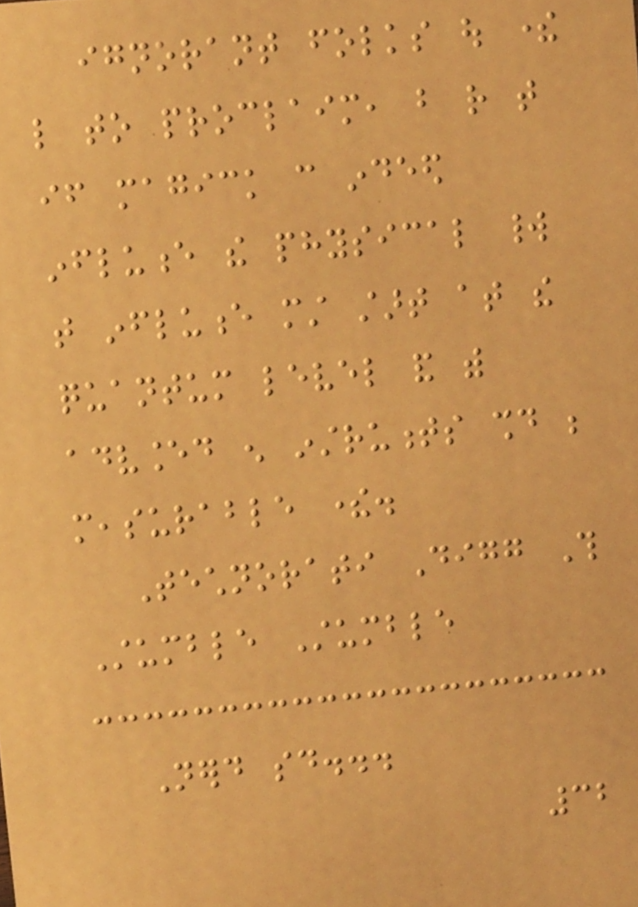ignorant folks out there
like to proclaim, but rather that
if magick can indeed
influence the physical world
that influence must start at the
quantum level and with
advanced enough instruments should be
measurable there.
Technorati Digg This
Stumble Stumble
Nerd said...
32
